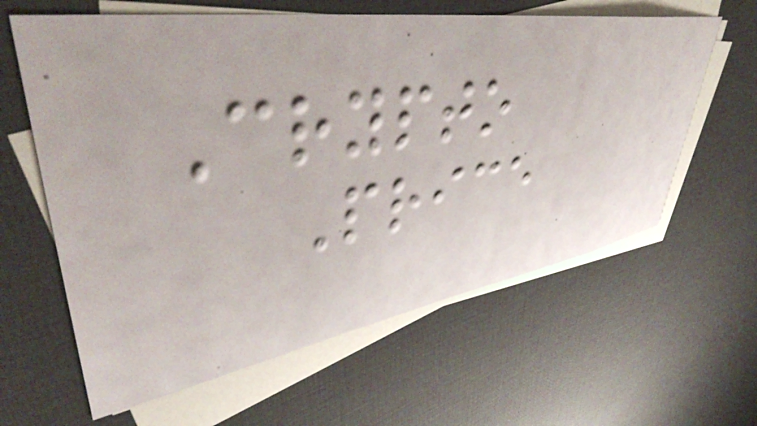Crypto
Price
